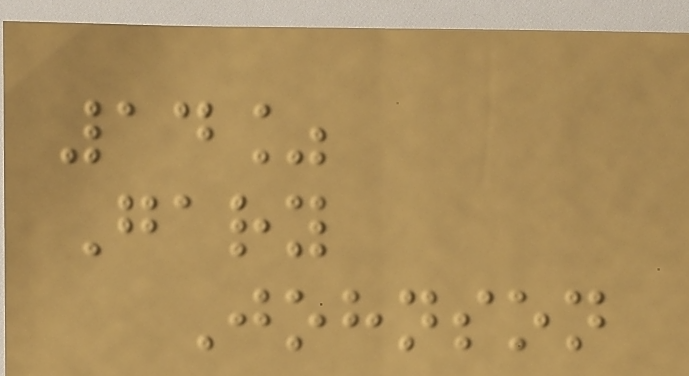14%
Gary
Johnson
